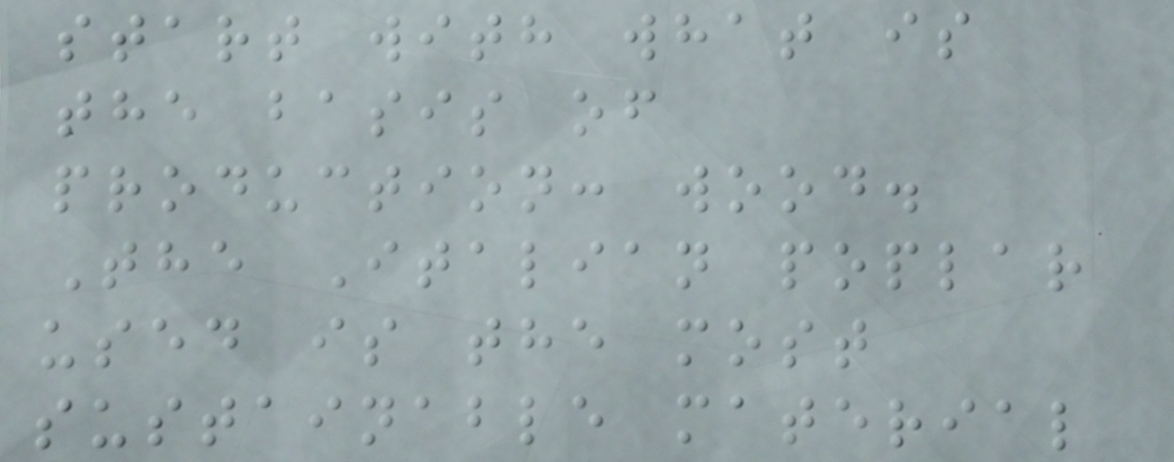start with what is
the basis of
production: wood.
The Italian poplar
used is the most
sustainable material
